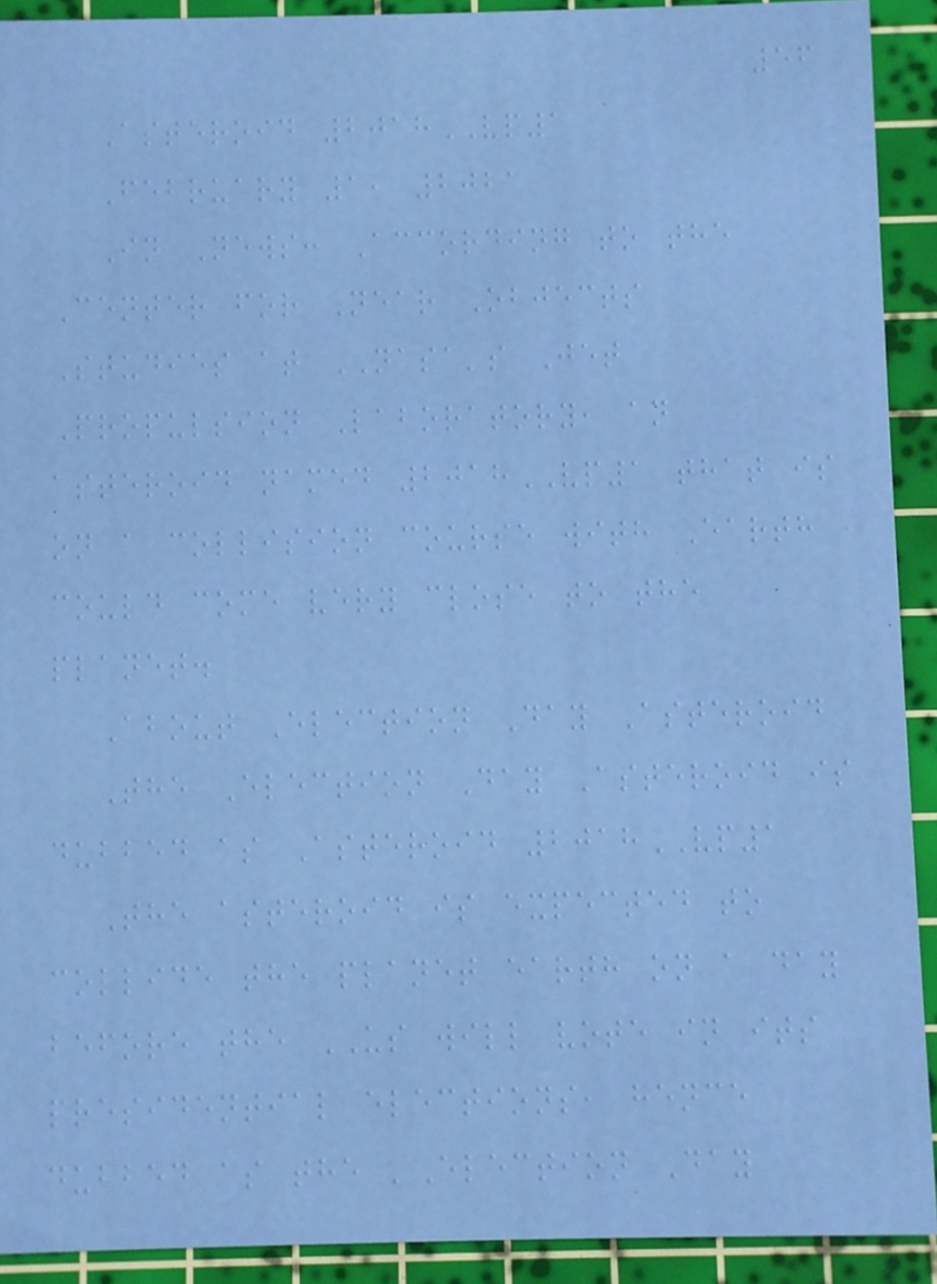56
Asteroid 2018VP1
February 1, 2021
In News: According to the
Center for Near Objects
Studies at NASA's Jet
Propulsion Laboratory, an
asteroid named 2018VP1 that is
on a collision course with Earth
could come very close to the
planet.
About Election Day Asteroid
The Election Day Asteroid is
dubbed as Asteroid 2018VP1
The asteroid is expected to
collide the planet earth on a day
before the US will vote in its
presidential elections, hence
dubbed as the 'Election Day
